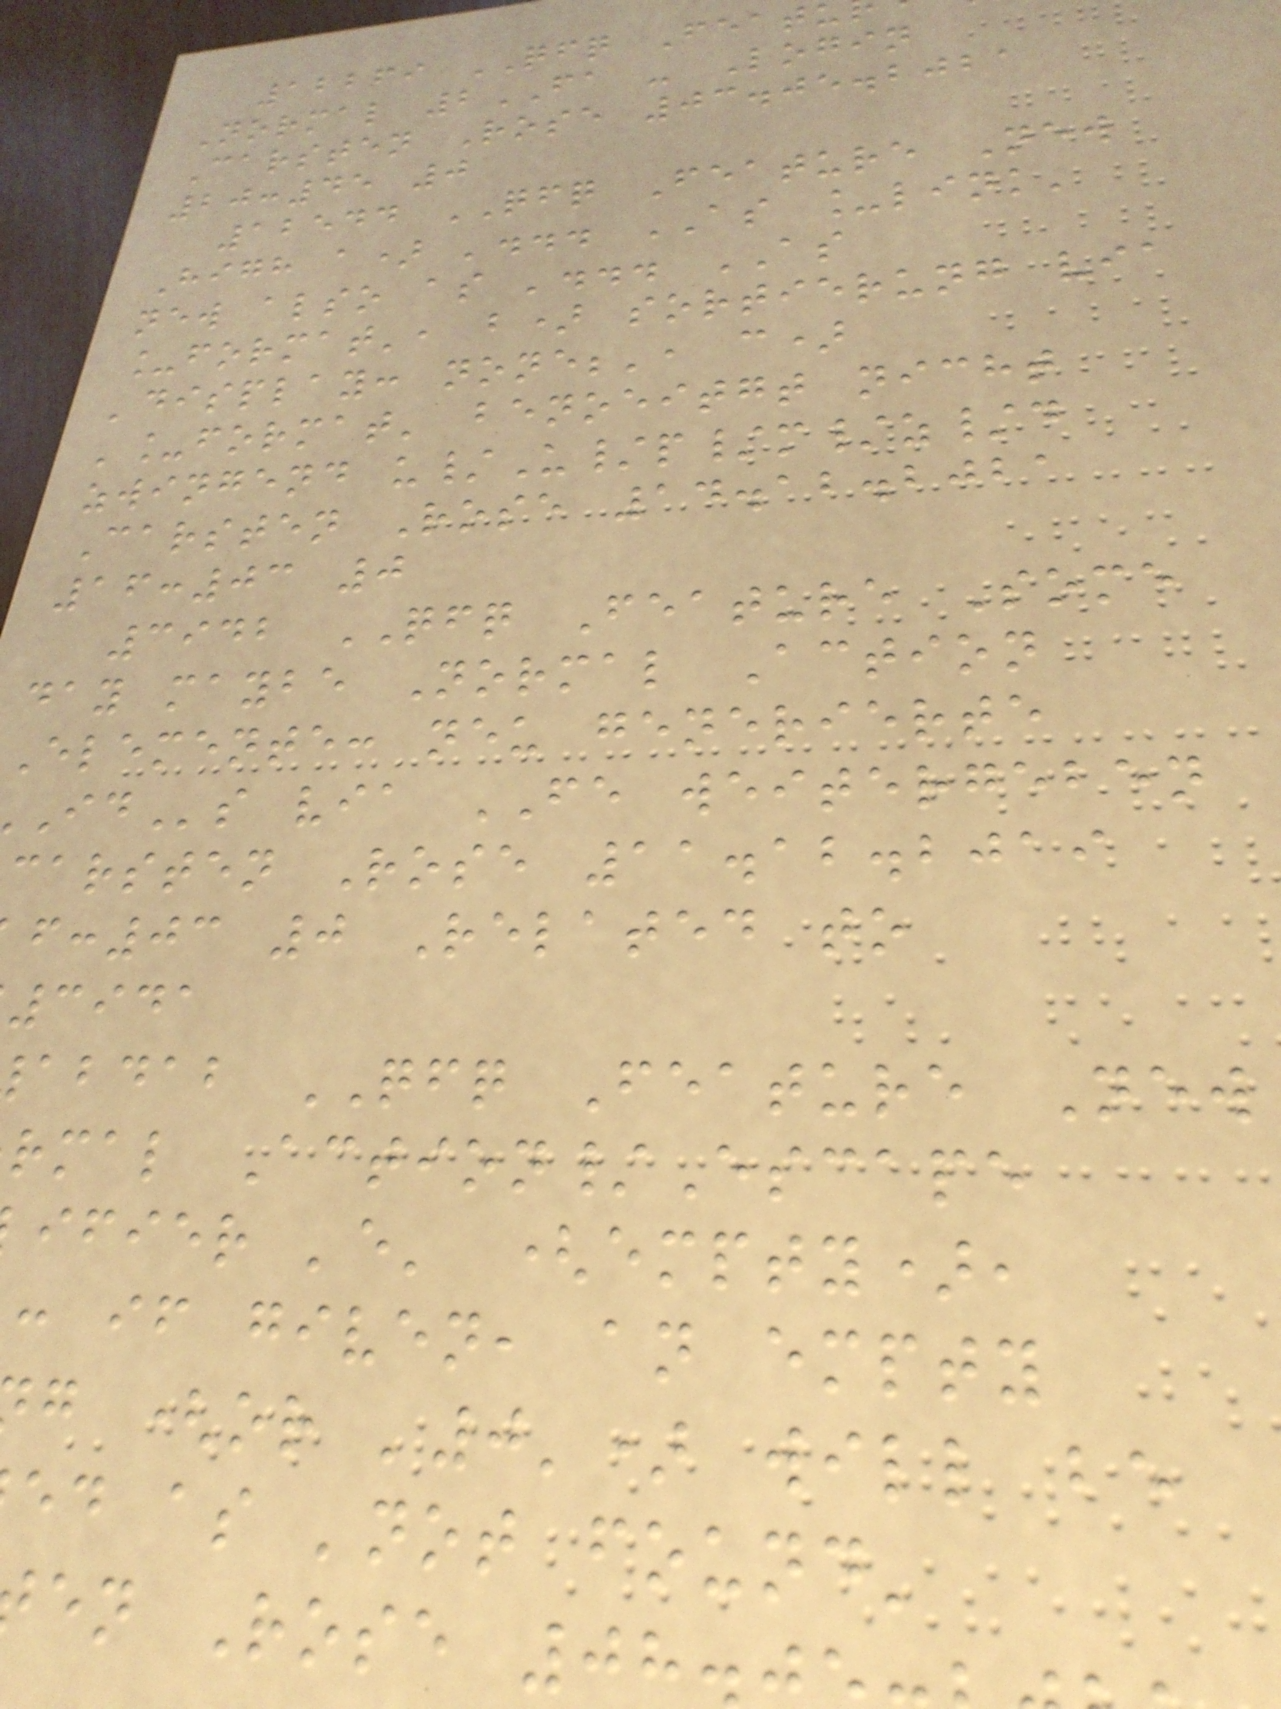12269 QFQ Feat
Normal 2FA - Login
Carsten Rose 03.05.2021
20:45 0
12544 QFQ Feature New
High a) '... AS _link'
new also as '... AS
_format', b) sortierung via
'display: none;', c)
'_format' benoeitgt nicht
zwingend u/U/p/m/z/d
Carsten Rose 14.12.2021
16:03 0
3942 QFQ Feature Some
day maybe Normal Action
Elemente: neu generierte
s via FE weitergeben
carsten Rose 11.12.2019
:03 0 Related to
3941
abdab QFQ Feature New
rmal Action/Escape
ifier 'e' (empty),
: if given, an empty
g (or '0') will be
ed as 'not found'
en Rose 08
